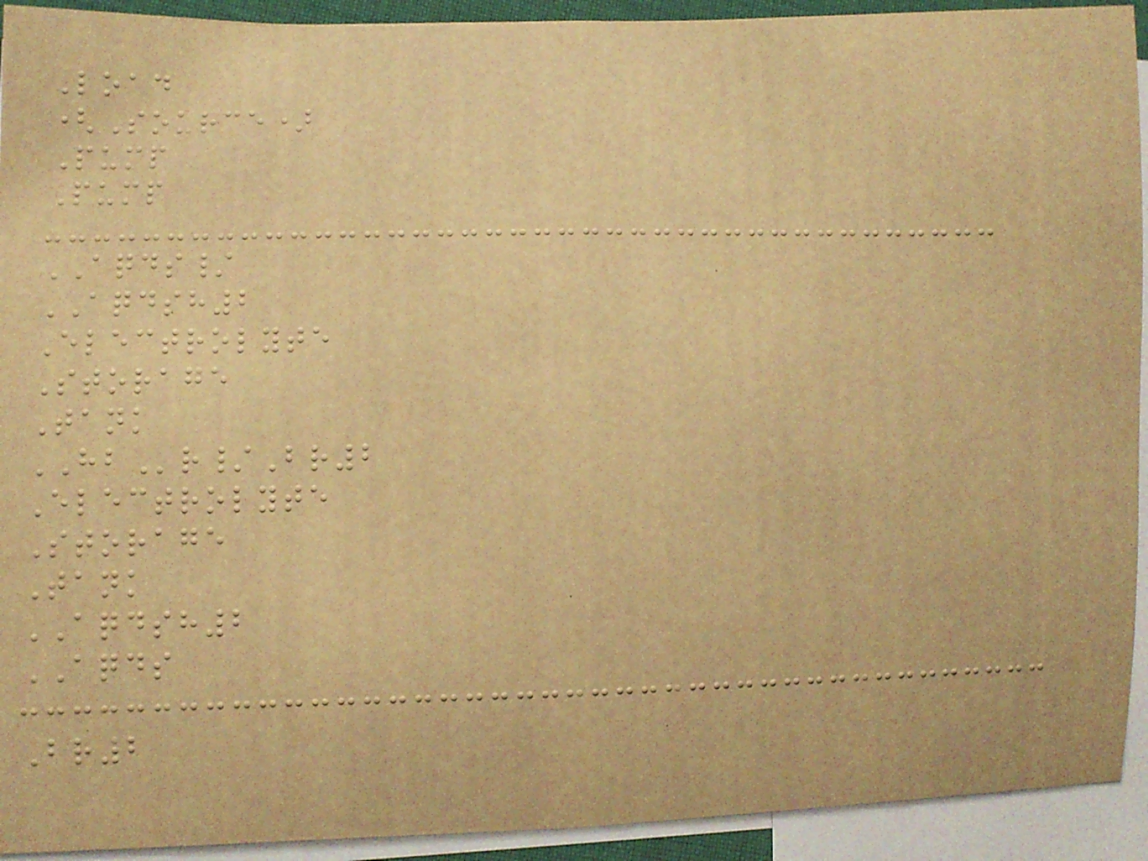Load
(Source)
Pump
Pump
AQDS/
AQDSH2
Electrolyte
Storage
Tank
HBr/Br2
Electrolyte
Storage
Tank
AQDSH2
AQDS
Br2
